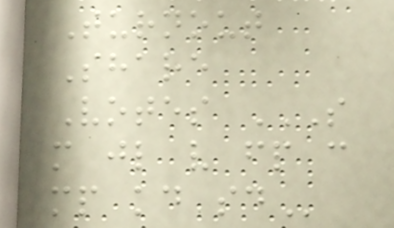Turnout
Share
Votes S
M JL V FP C
MP KD SD
